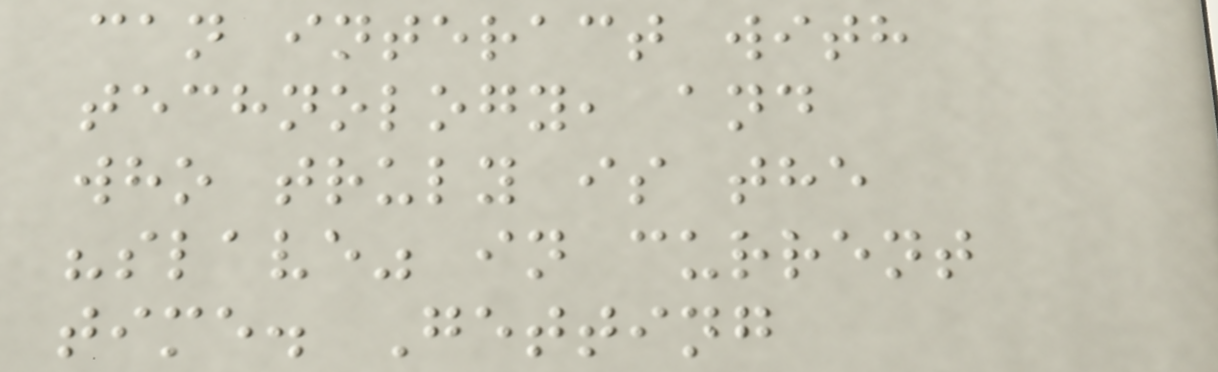can interact with
technology, and
who truly is the
"slave" in current
time. Getting
